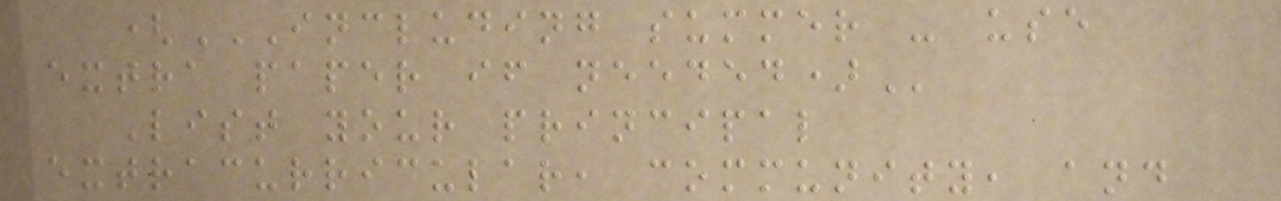(INCLUDING SUMMER - USE
EXTRA PAPER IF NEEDED)
List your principal
extracurricular, community, and
